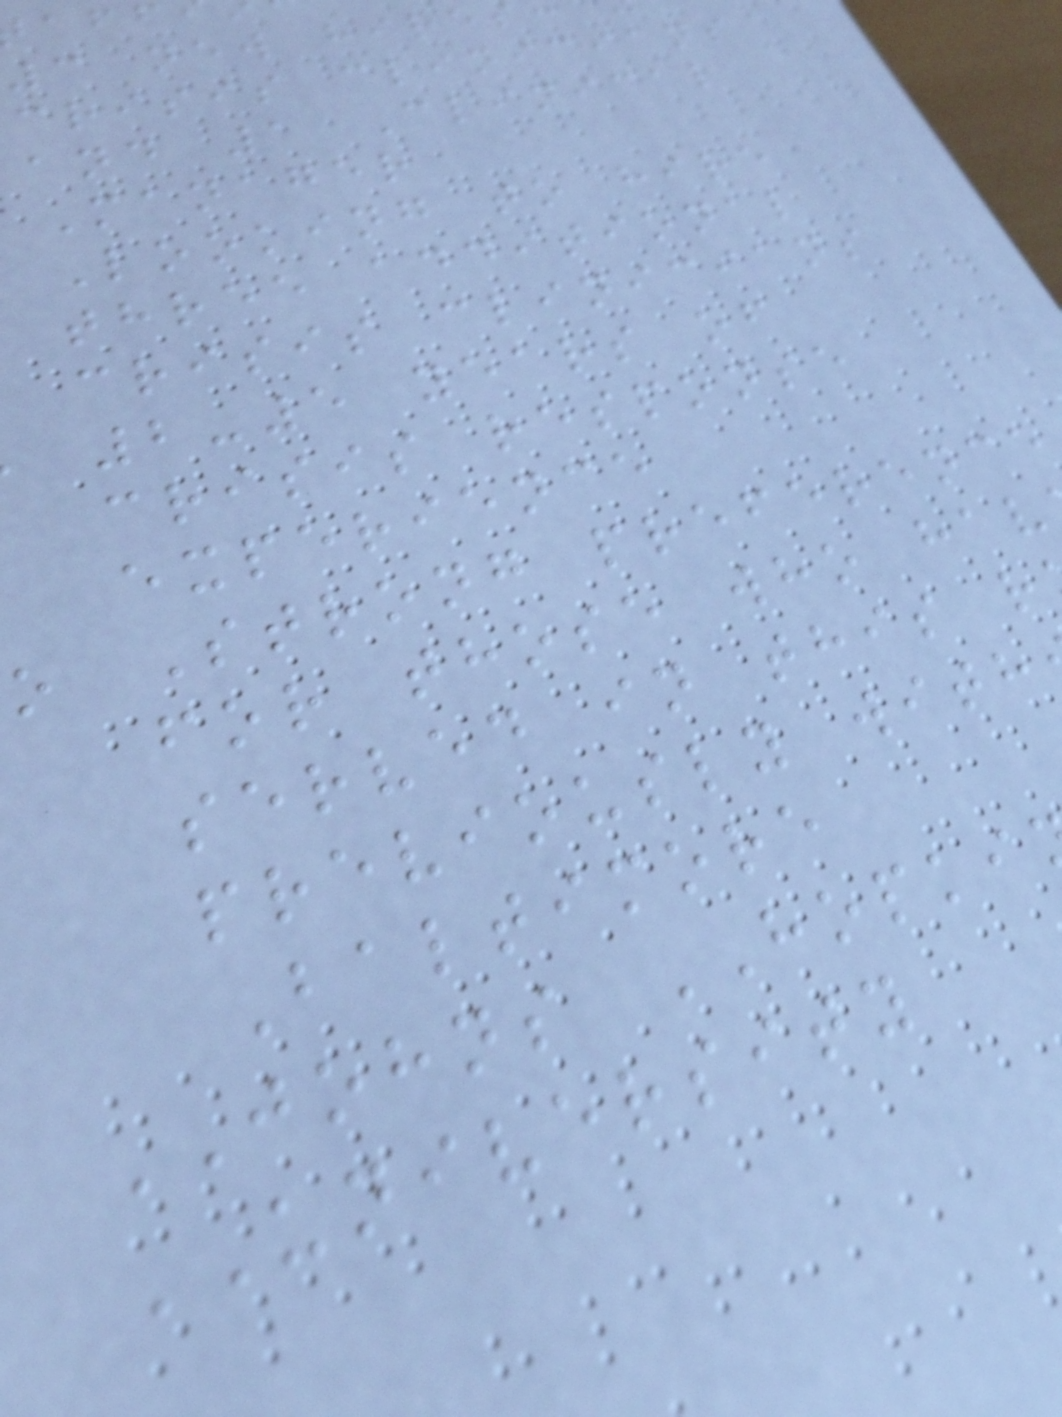3 new hires
crisis clinicians
and 1 Clinical
Manager
Looking to hire
three additional
crisis clinicians
2-5 years of
crisis response
experience
o Strong preference
for those who hav
served in this r
previously with
Baltimore
JOHNS HOPKI
UNIVERSITY
